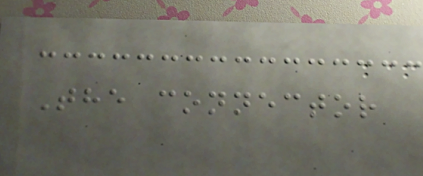The connector
